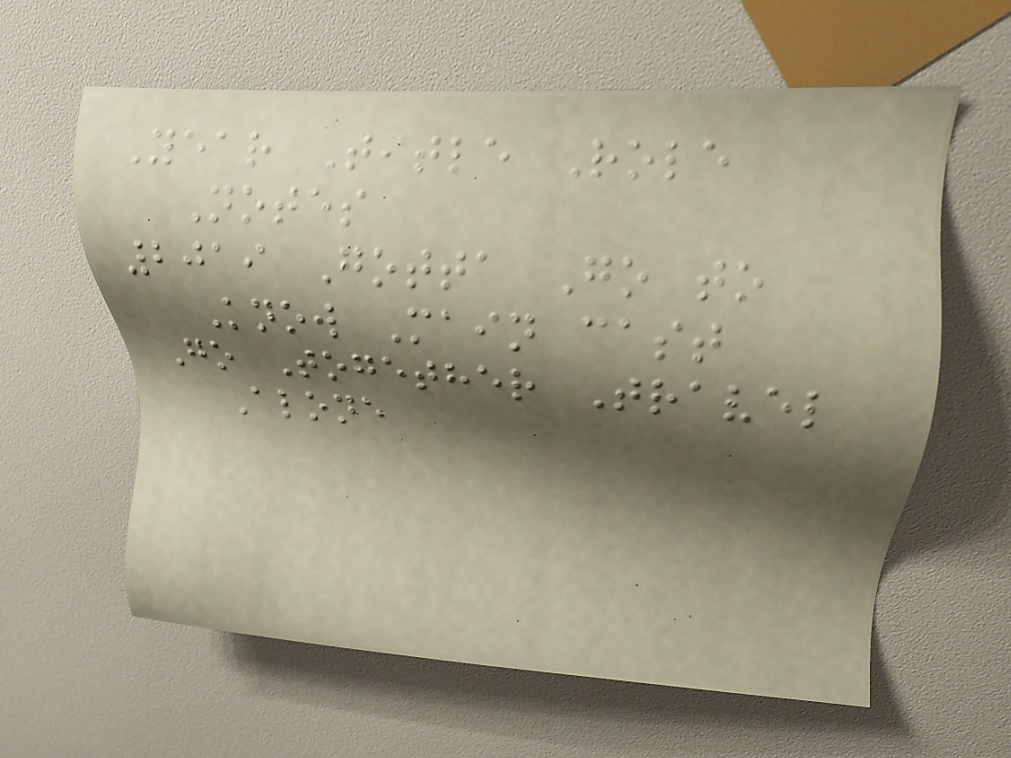Year Title Role
Notes
2019 Gotta Go to
Know Main cast
Go Together Travel
Alone
